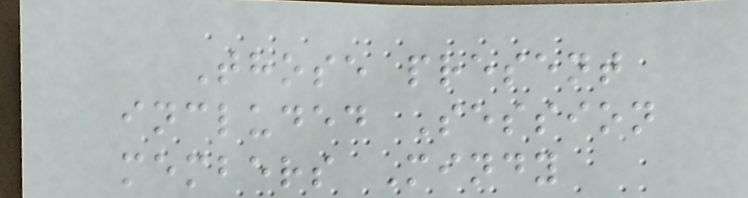Those present
included Session
members Mindy
